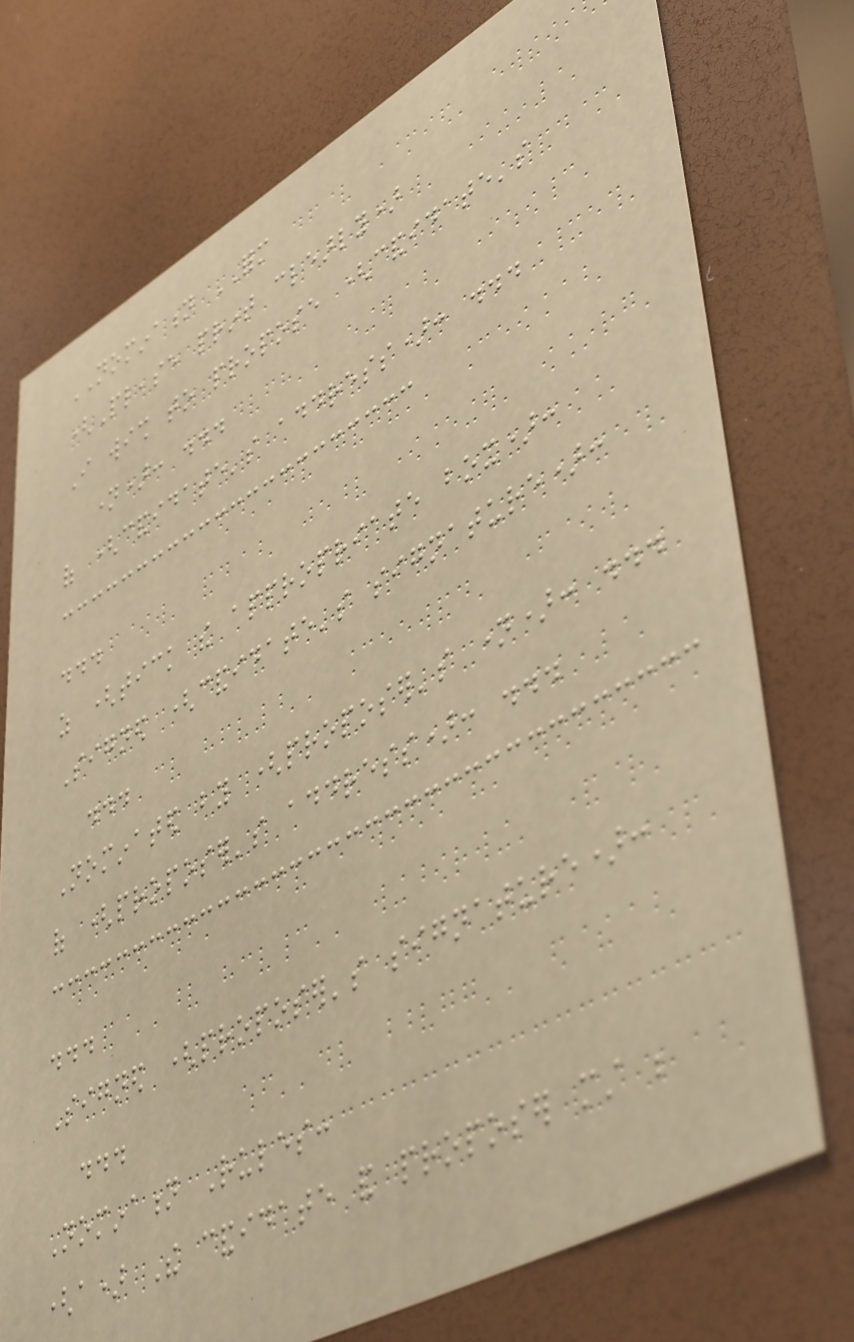NOMINATION FORM
(Please print clearly)
I wish to propose (candidate's
name): ...
of (candidate's address): ...
...
as (tick the appropriate box):
Signed (candidate's signature):
...
Nominated by (proposer's name): ...
of (proposer's address): ...
...
Signed (proposer's signature):
...
Nomination Rules:
(a) The candidate and proposer must be
